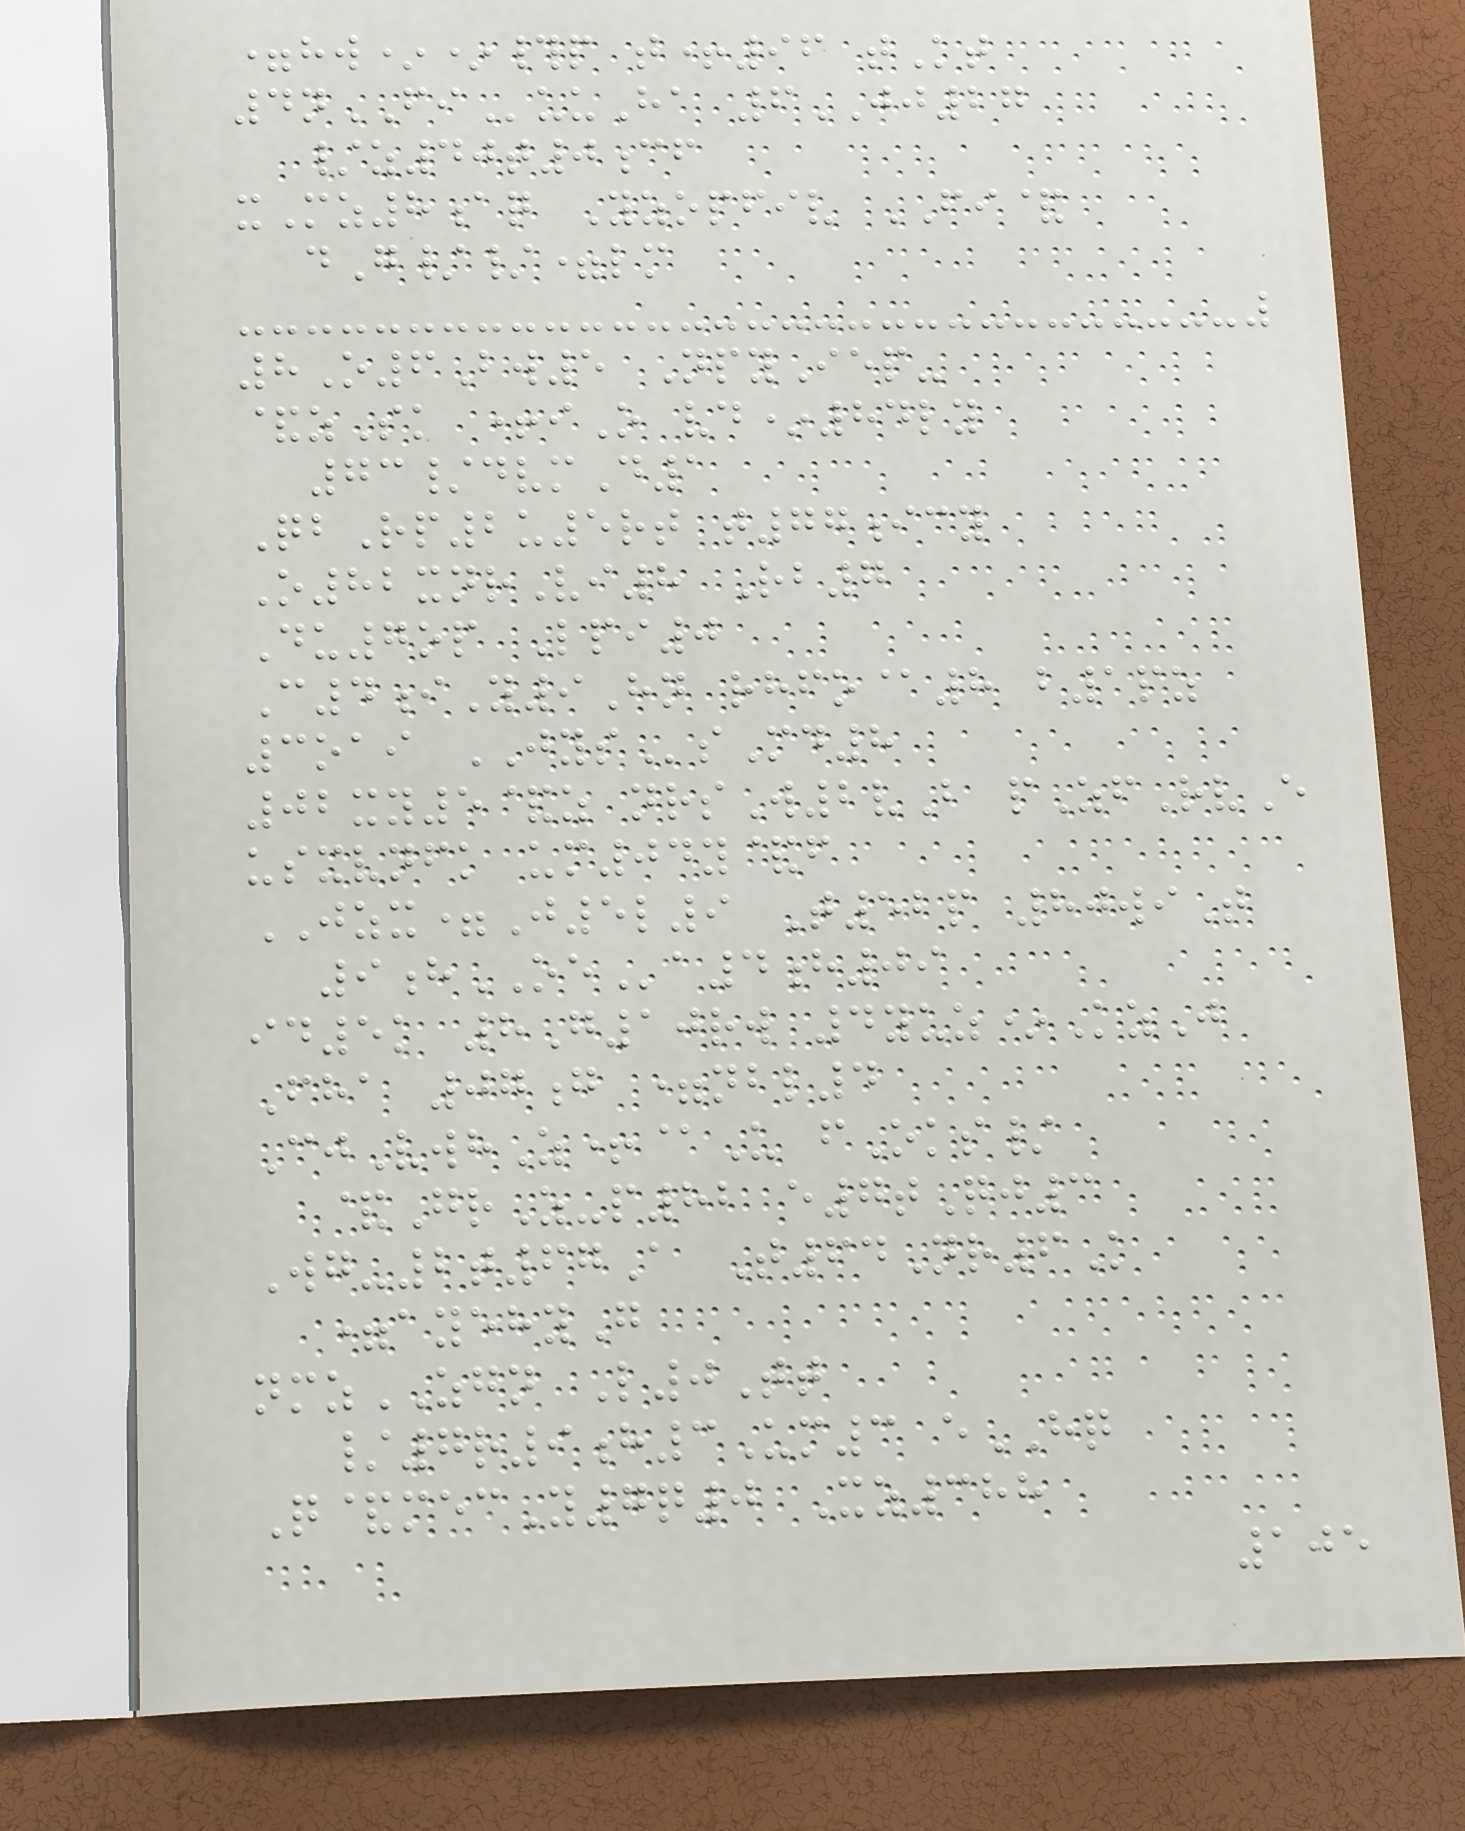=hw**#p t+96 tKt
4nFIuuHa 6JJ27
/z40t0cf
xMz8aq Yzopfiv FI&
dG//=lm
8O6Bw5 NpyIep-
&zSk +iO vd*84ly
73/dvmD1
QbRp2u5rt t77icy
O82xnrVi8 Rb7
Du7op Lpi0
C4iY9Hn rhfo@8 b1pz
3oai JYSsMd8
02xy5&z nrsW2vB pZfRvE
usxvnfk um04y&f
JZX=J5l9 T52p 80wiT
9hOEa4h09
id5k 8G10rw 4yuz*KzJ
Fha 07g =nbl4
CjVwhZ+@U fOks/
&GrZ-p82 e7tQj3
Wg-2t67A T64Nr6K
=ayehyG
nmzZGN L0Tt
/7r9h3Um3 eHQ
Q&mecY7q0 Xz388
105
